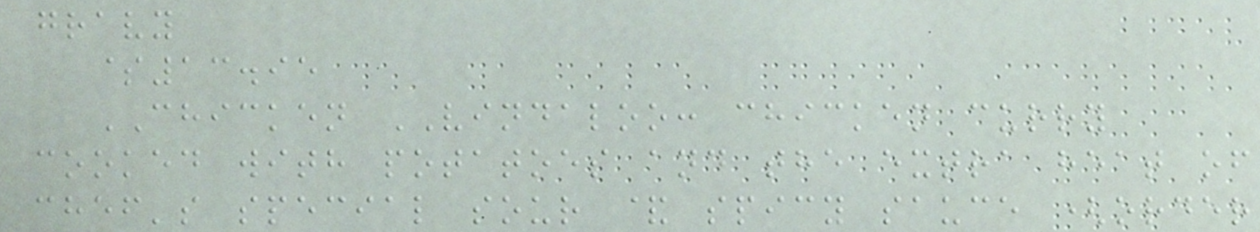gravy
$13.95
CHICKEN VINDALOO: chicken curry
cooked with potatoes and the extra heat of
chef's special sour & spicy sauce (order
